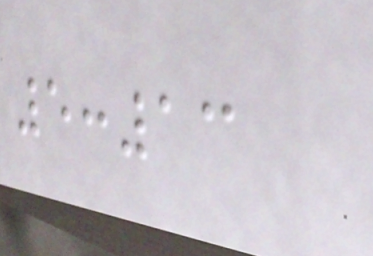5:13
